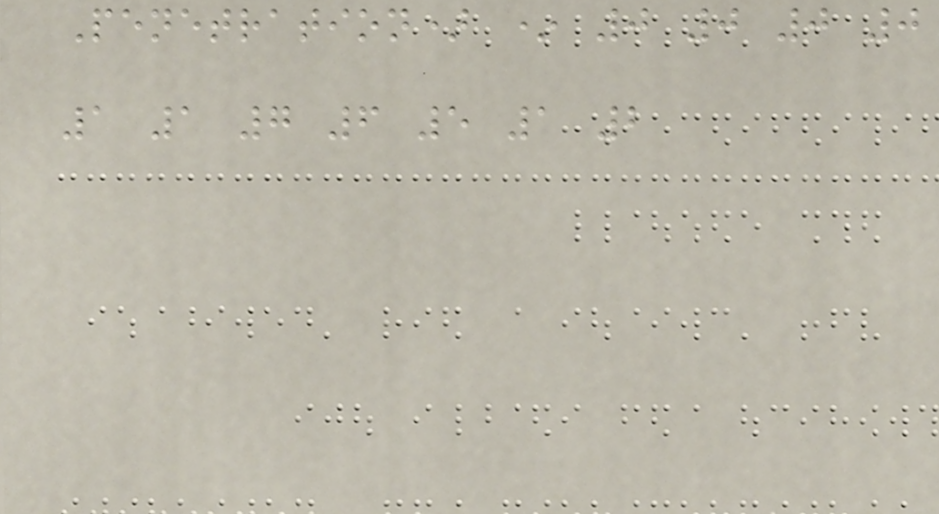Penetration) * 0 0 0 0
1 1 7 6 5 1 2
